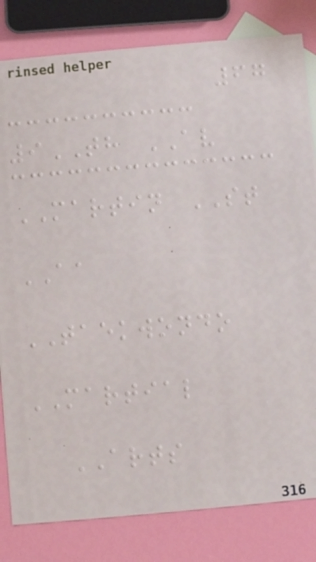67
9TH AV
MARTIN ST
AA
TAEKWONDO
MARTIAL
ARTS
